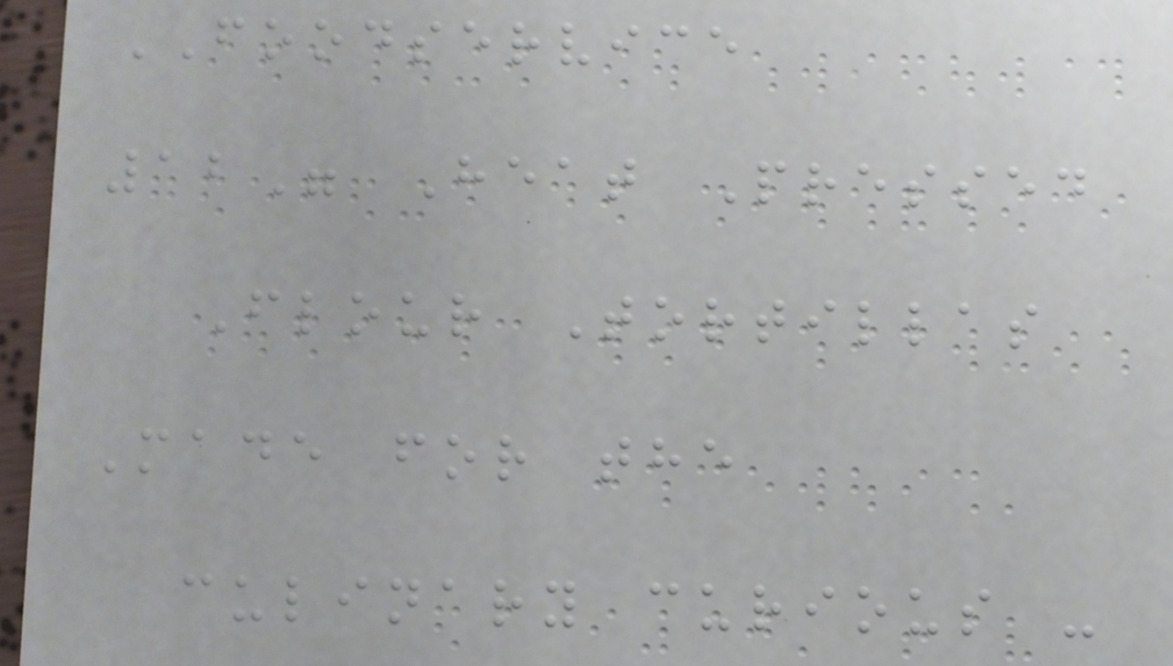FOODSERVICE
12" Heat Pressed
Flour Tortillas
Made for the
culinary curious -
